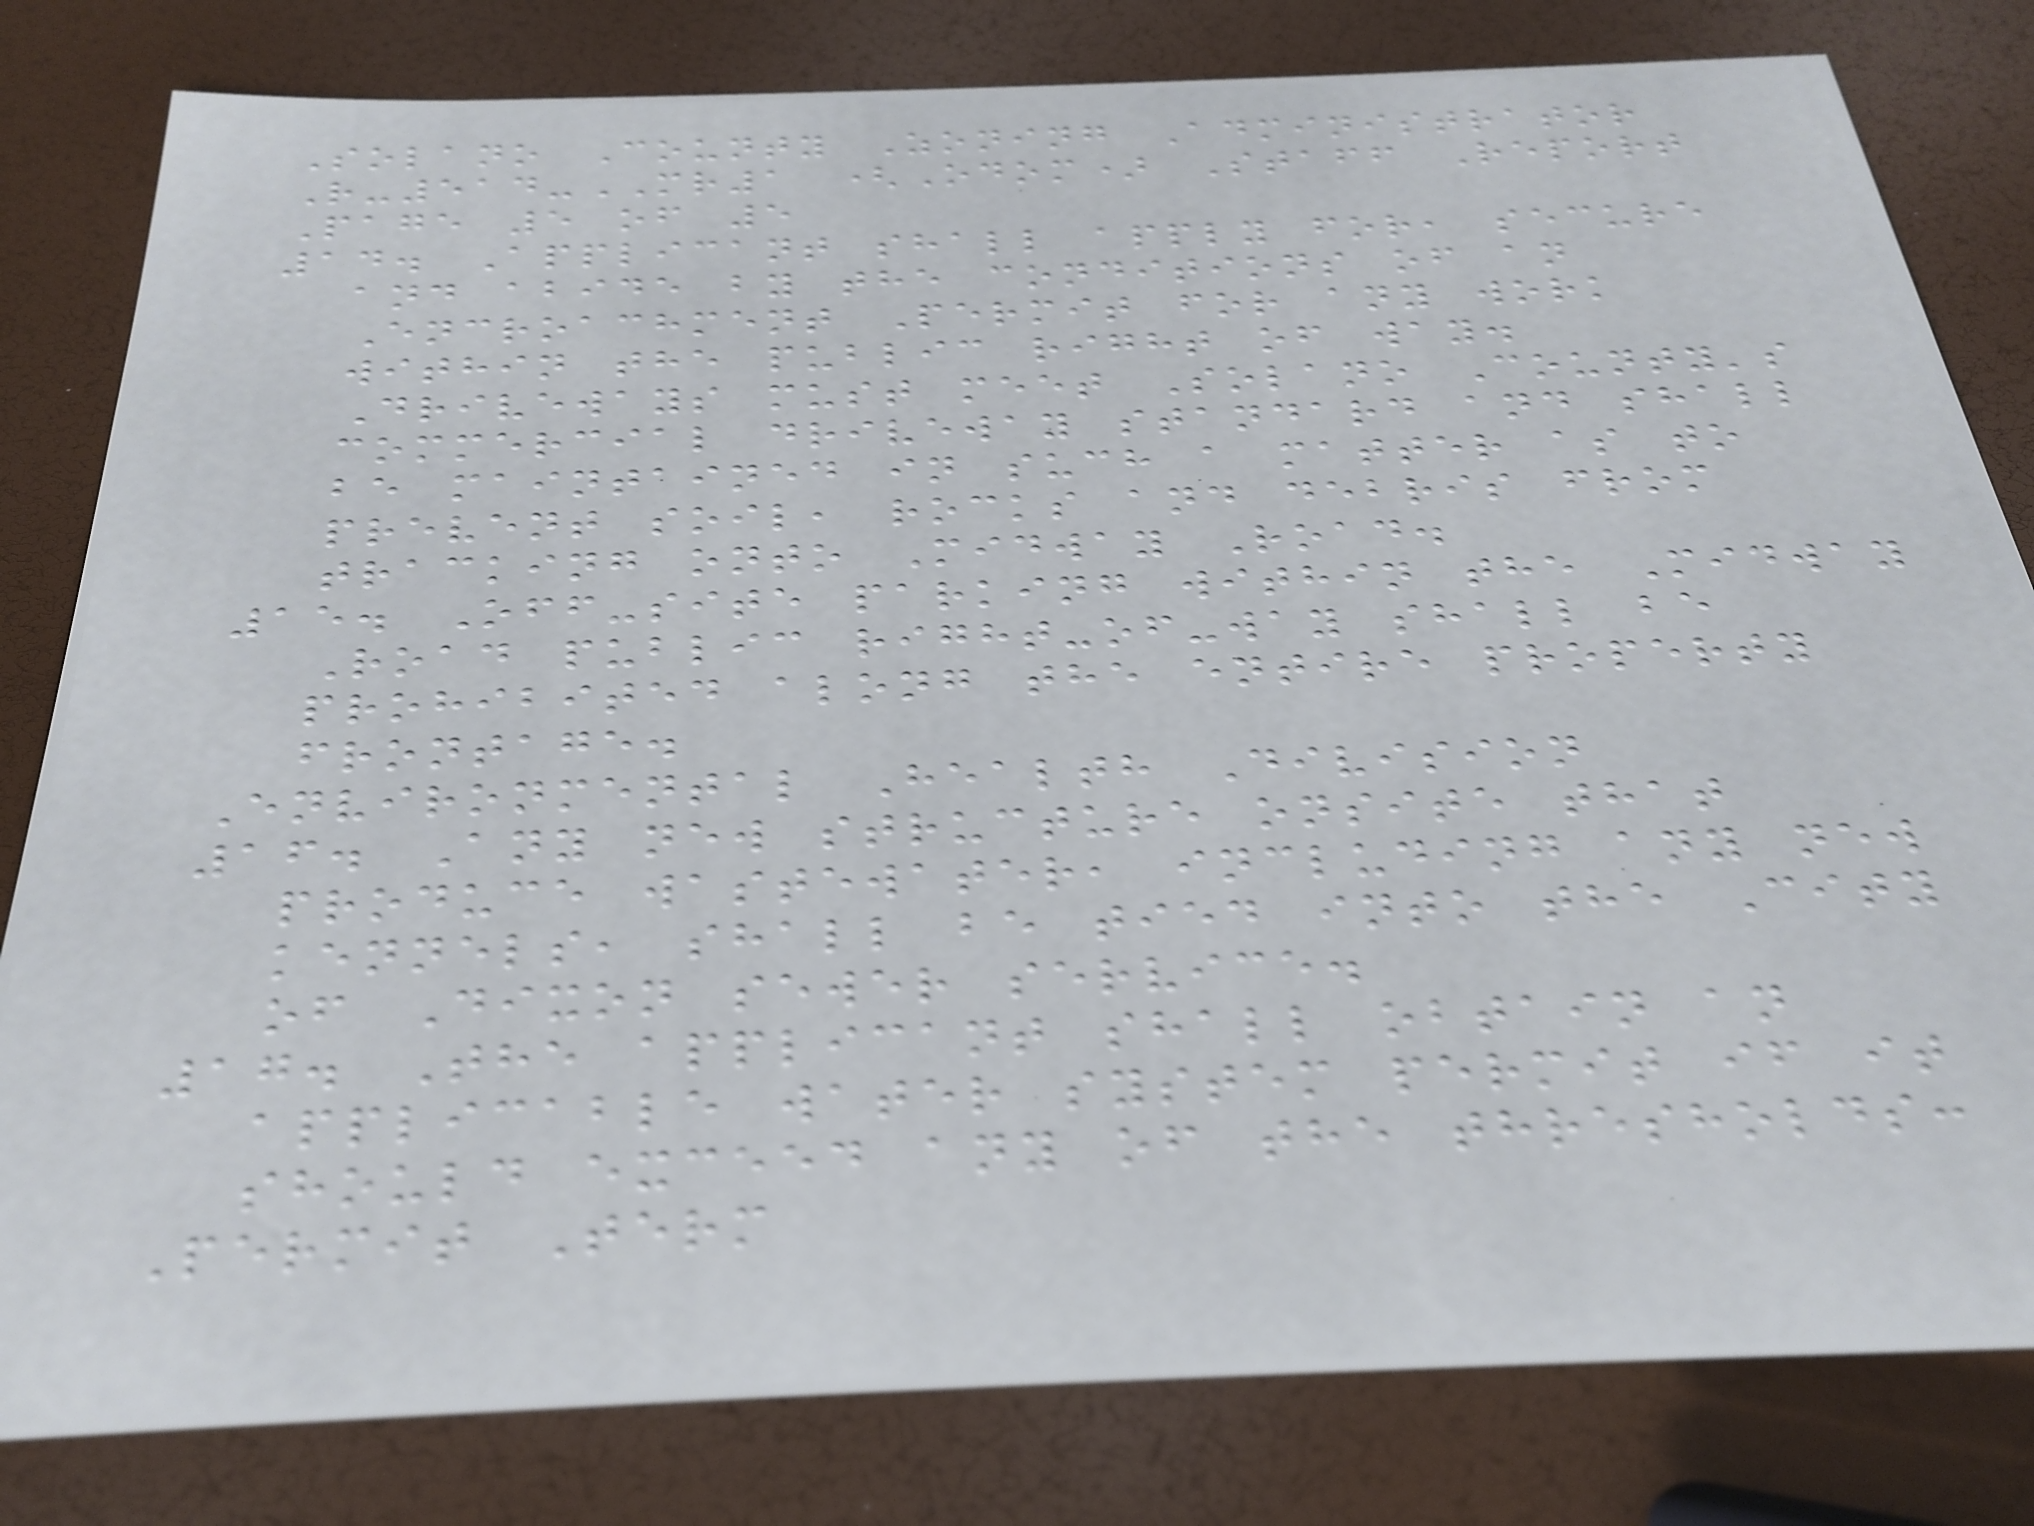Solano County Zoning Administrator
R-514-MR1 (Odom) Staff Report
Page 5 of 5
14. Applicant shall apply for, secure
and abide by the conditions of an
Encroachment Permit for any work
within the public right of way.
Driveways must meet Solano County's
commercial driveway standard and shall
be maintained in such a matter as to
prevent soil, rocks and debris from
tracking onto Midway Road.
15. Off-site parking within the Midway
Road public right-of-way shall be
prohibited along the entire property
frontage.
Environmental Health Division
16. Any new structure onsite that
produce wastewater, including any new
kennels, shall be tied into the City
of Dixon sewer service.
17. The applicant shall obtain an
applicable water system permit if it
should exceed any of the thresholds:
Permit Term
